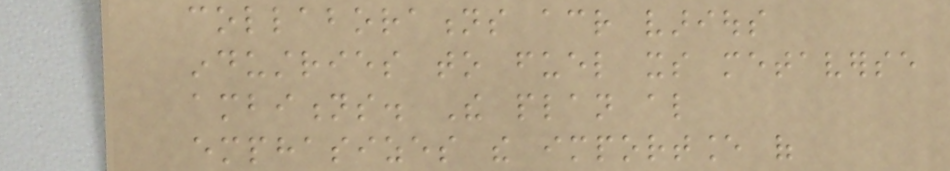collaborations across various
industries to fuel its metaverse
ambitions. The plan also
emphasizes the importance of
